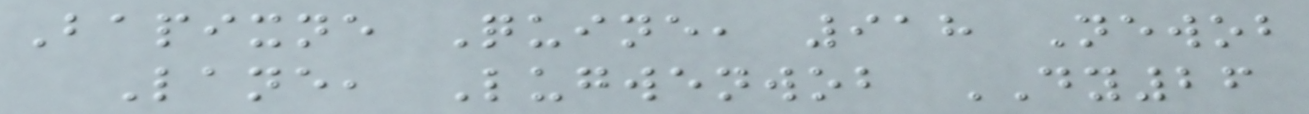Bapixne Quine, 918 Newob
Lane, Lugwenwob DY26
